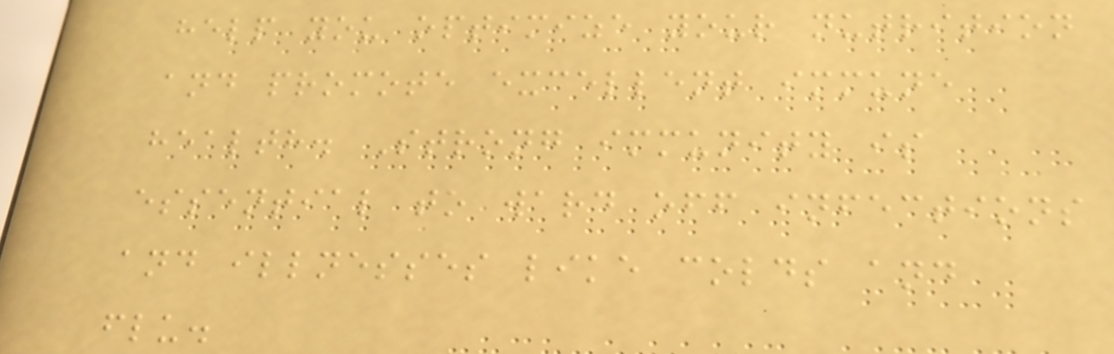help you optimize your nutrition
and promote excellent immune
health. Strong immunity is
essential to ward off infections
and illnesses like colds and
flu.
